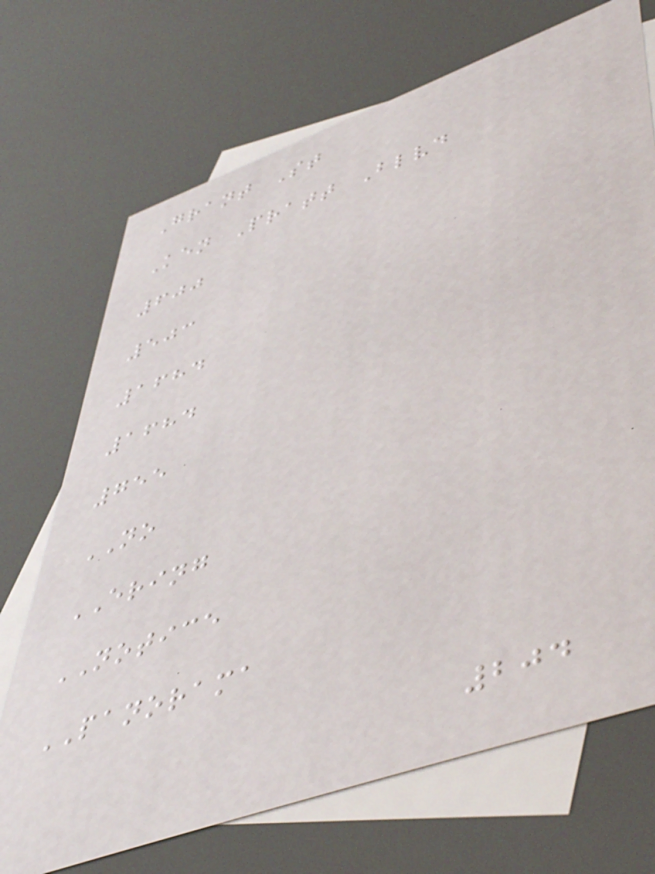Grant St
Ken Pratt Blvd
600
503
1684
1684
755
NO
ERING
NOTICE
PANORAMA
204
